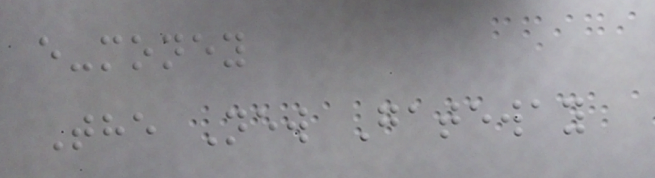e-money
The New Gateway
